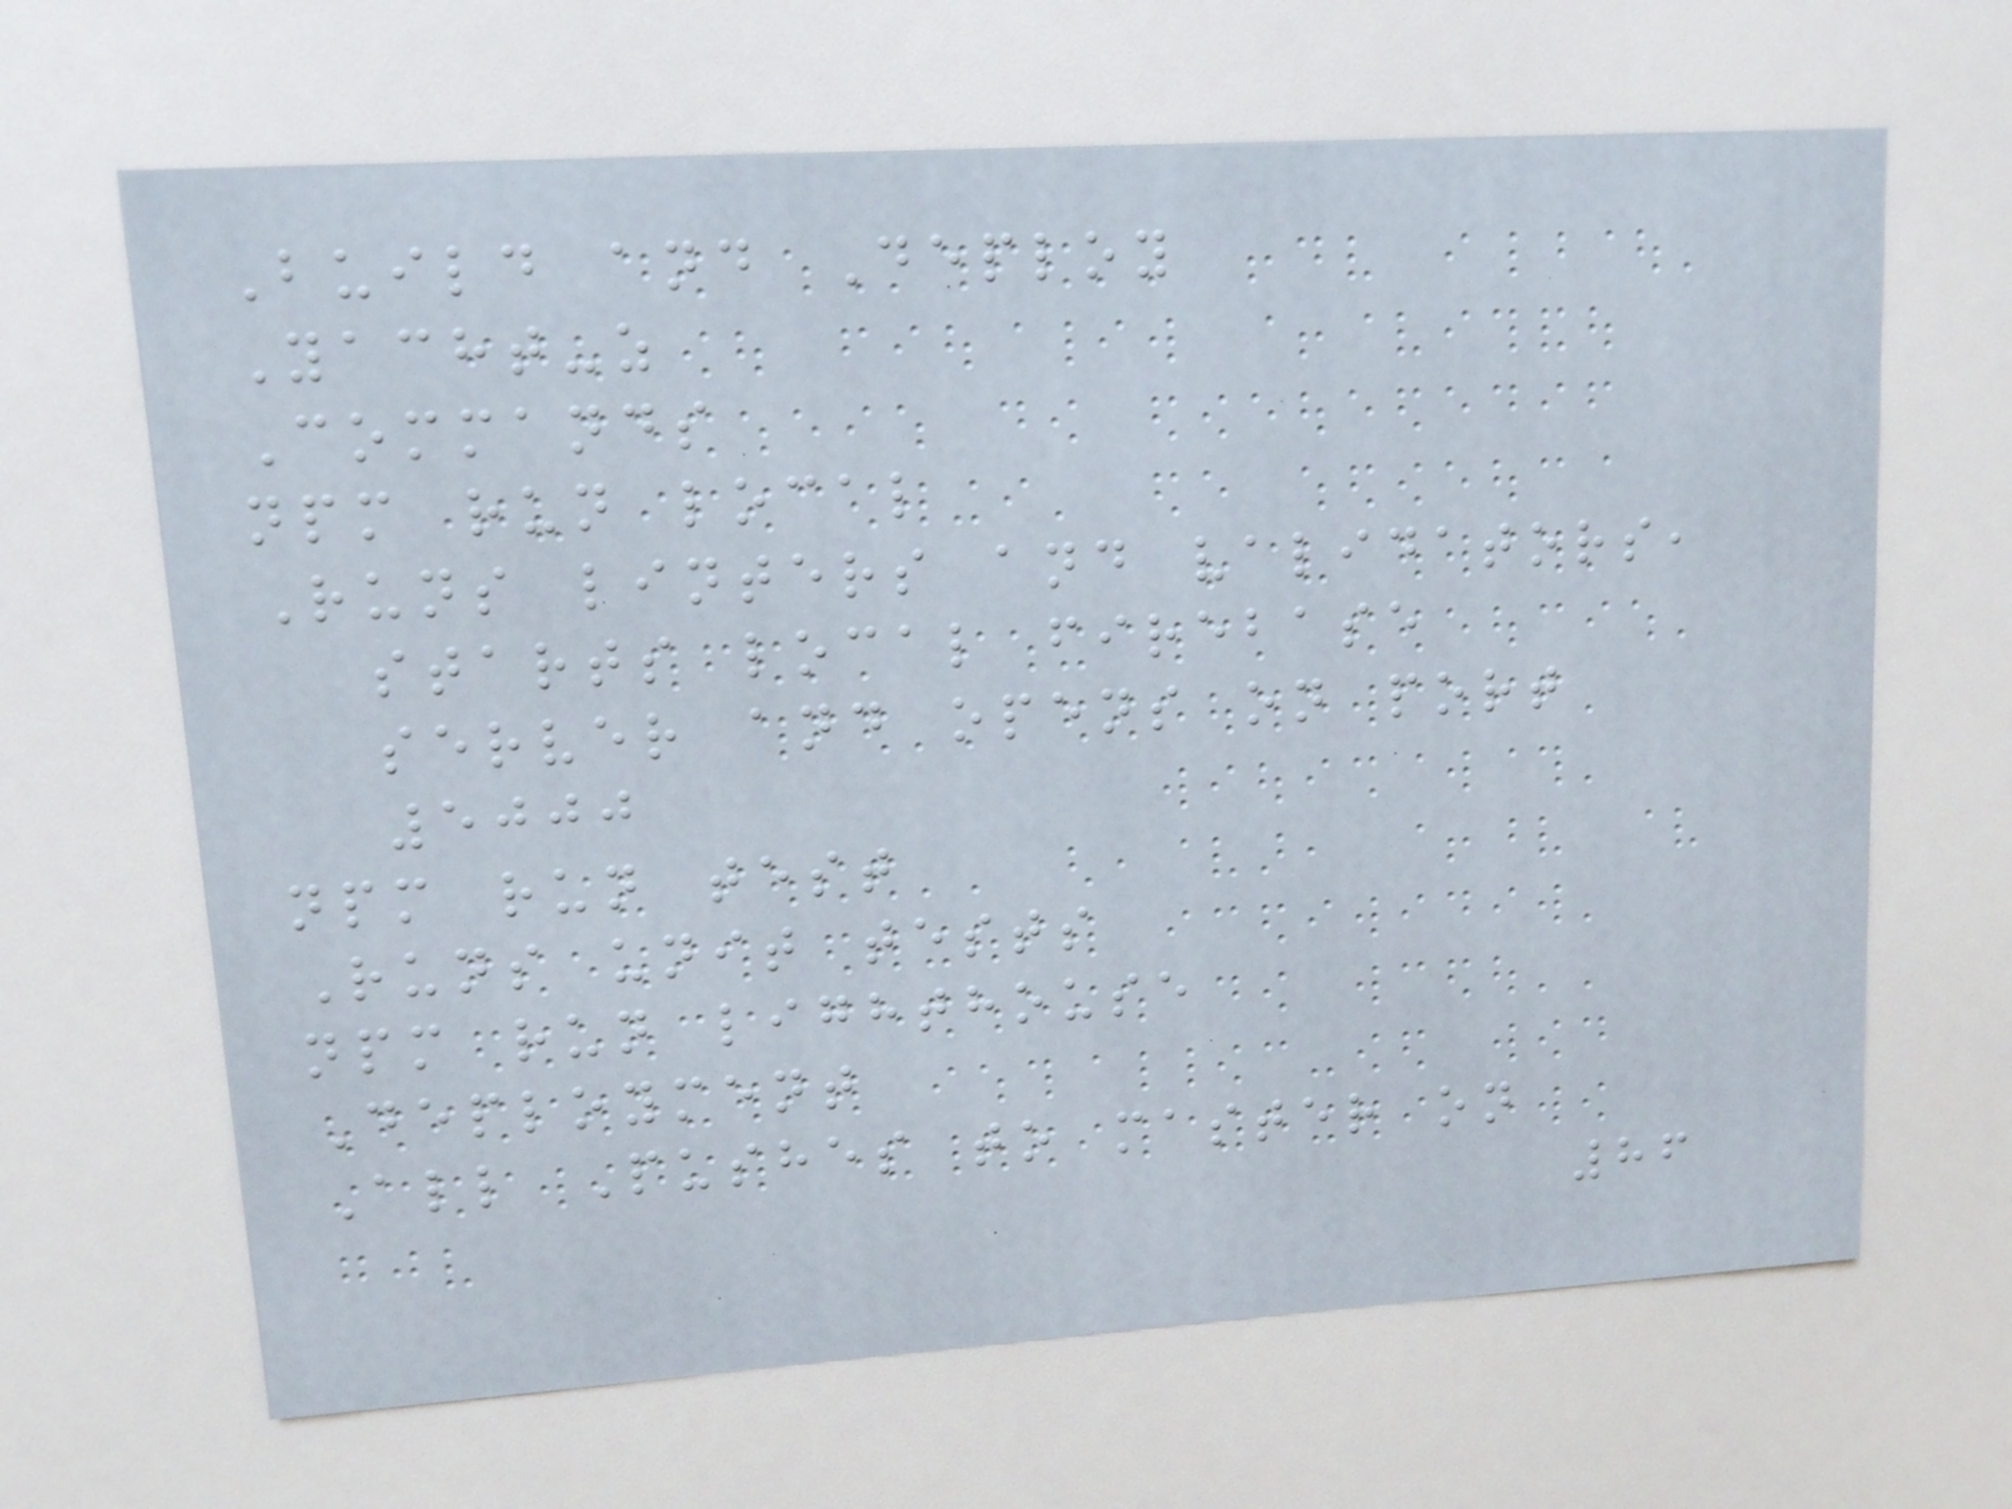Build and Deploy
Yacht-z
Commands
npm run local
Runs linters and validators,
starts local firebase
server and opens on port
5000
npm run test
Runs unit tests
npm run lighthouse
Deployment
All Pushes to master on
86
